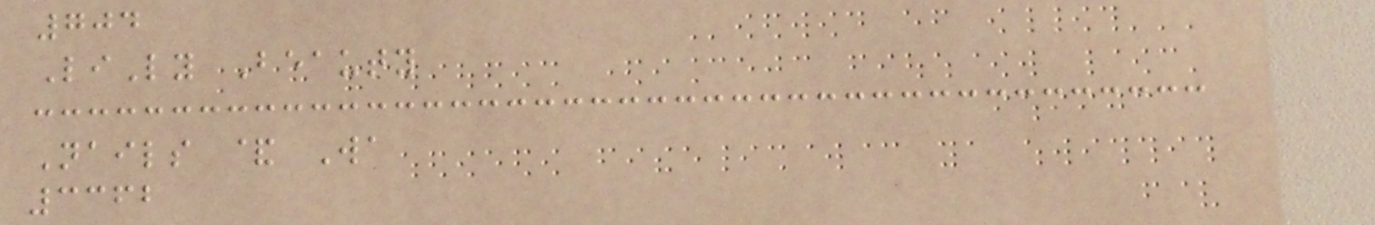704
LiLy Beauty
Nails & Wa
3362
